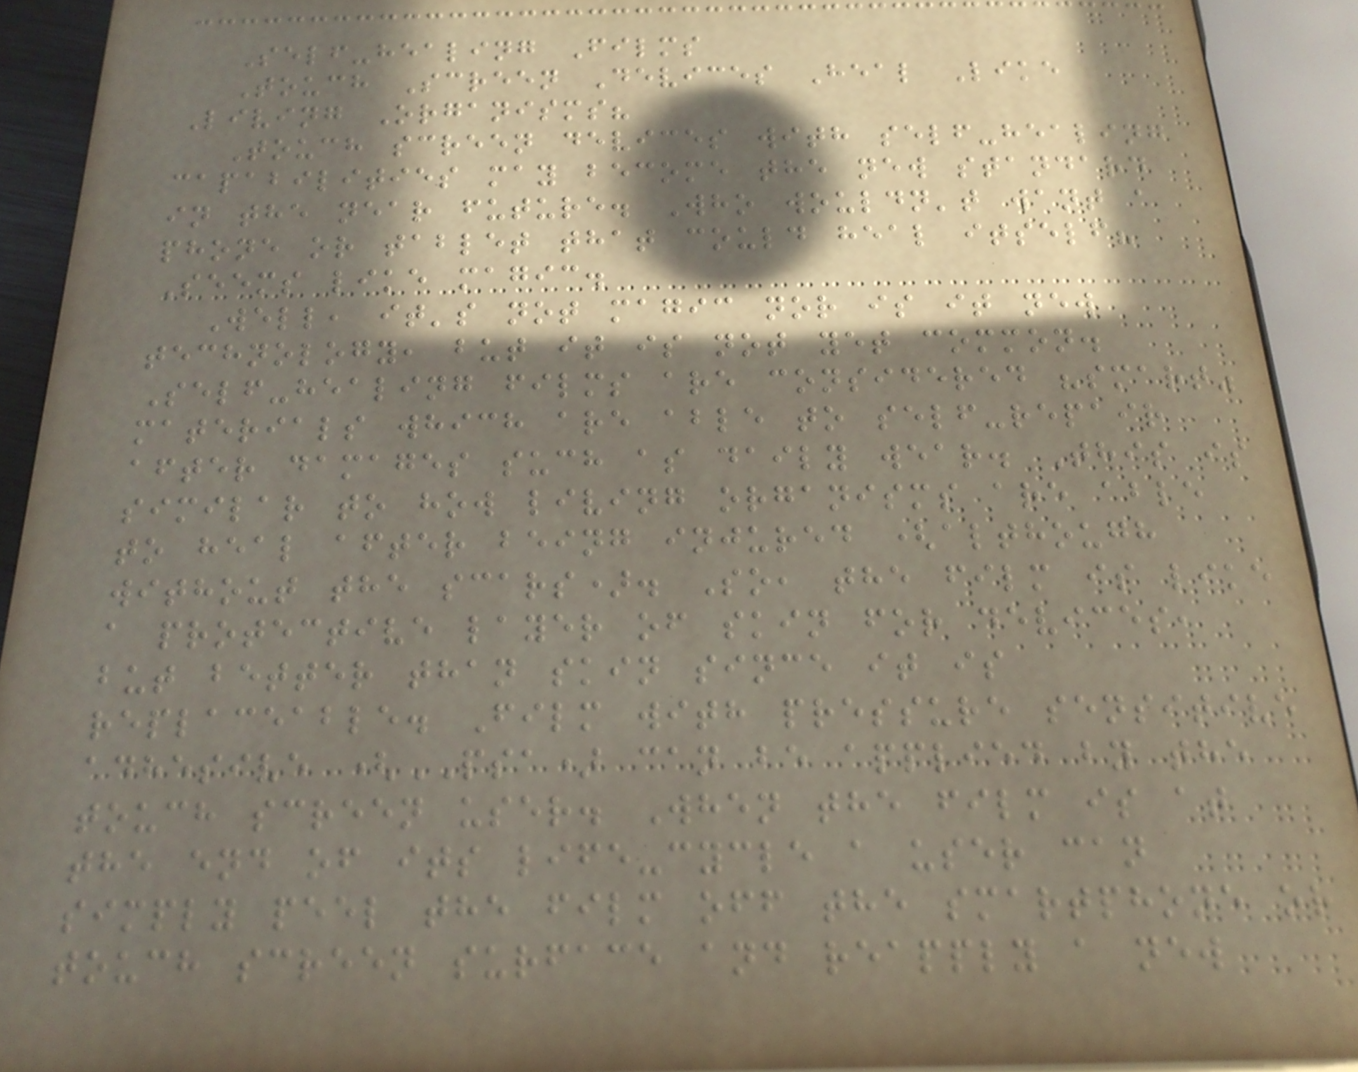Self-healing Films
Touch Screen Devices Heal Like
Living Organisms?
Touch screen devices with self-healing
capabilities may become the new standard
in the near future. Who wouldn't want a
phone or tablet that could heal itself?
Seems like magic.
Well, it's not magic nor is it new
technology, but it is not yet common.
Self-healing films are considered "smart"
materials which are able to self-repair
after damages such as daily wear. This is
similar to how living organisms are able
to heal after being injured (although
without the scars). So, the film is like
a protective layer of skin for devices,
but better than skin since it is
replaceable. Film with pressure sensitive
adhesive (PSA) can be applied by the
touch screen user. When the film is at
the end of its life-cycle a user can
simply peel the film off the smartphone or
touch screen surface and reapply a new
